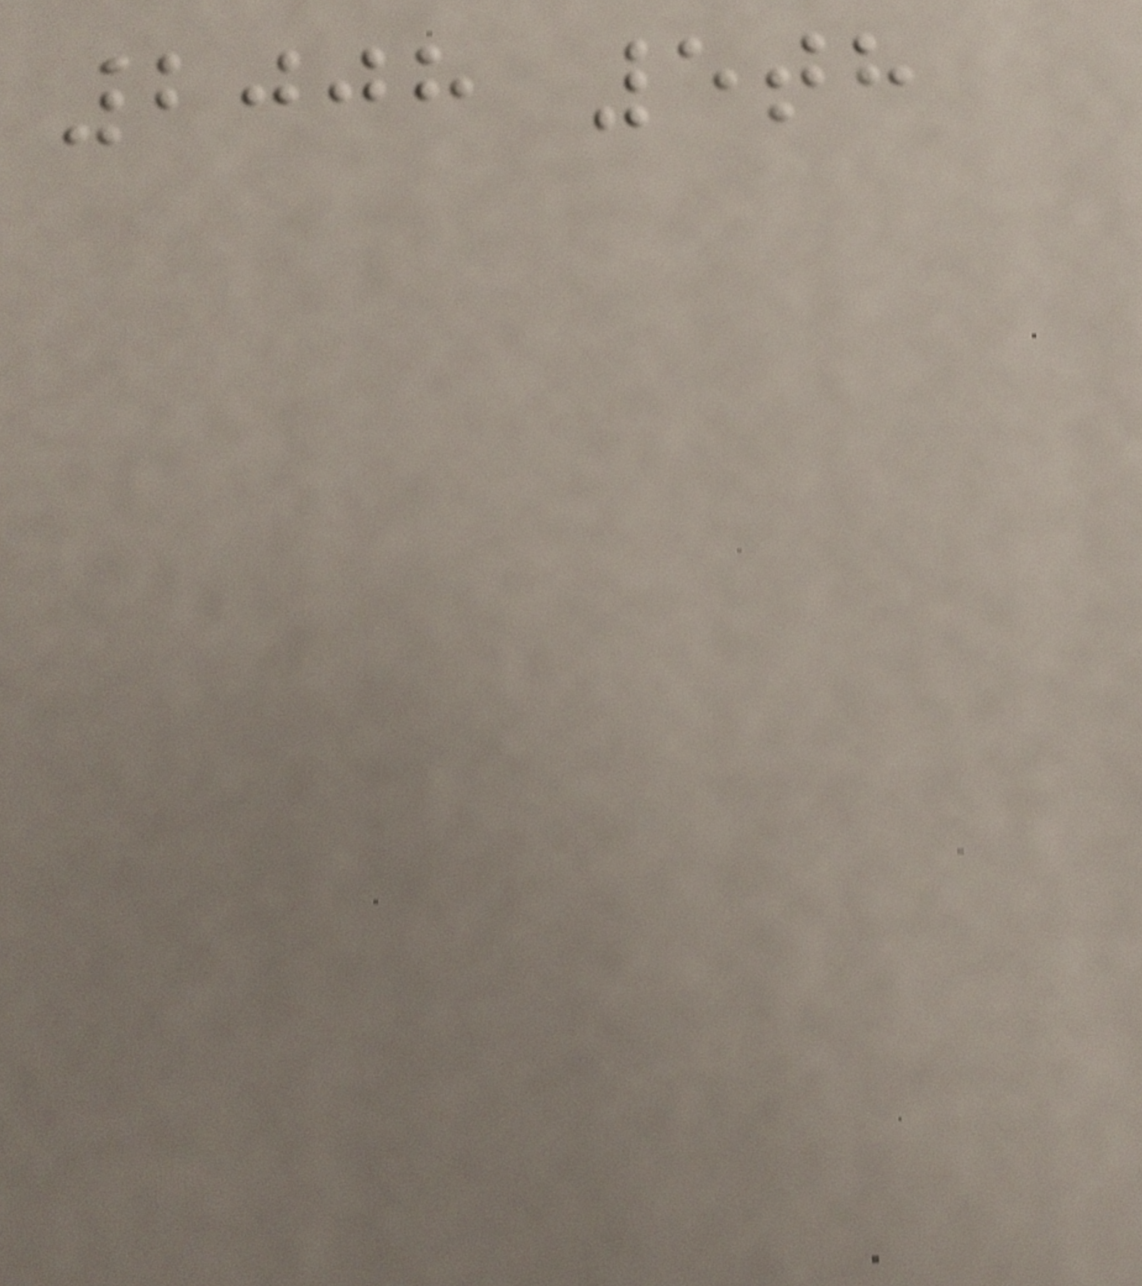2008 5th
